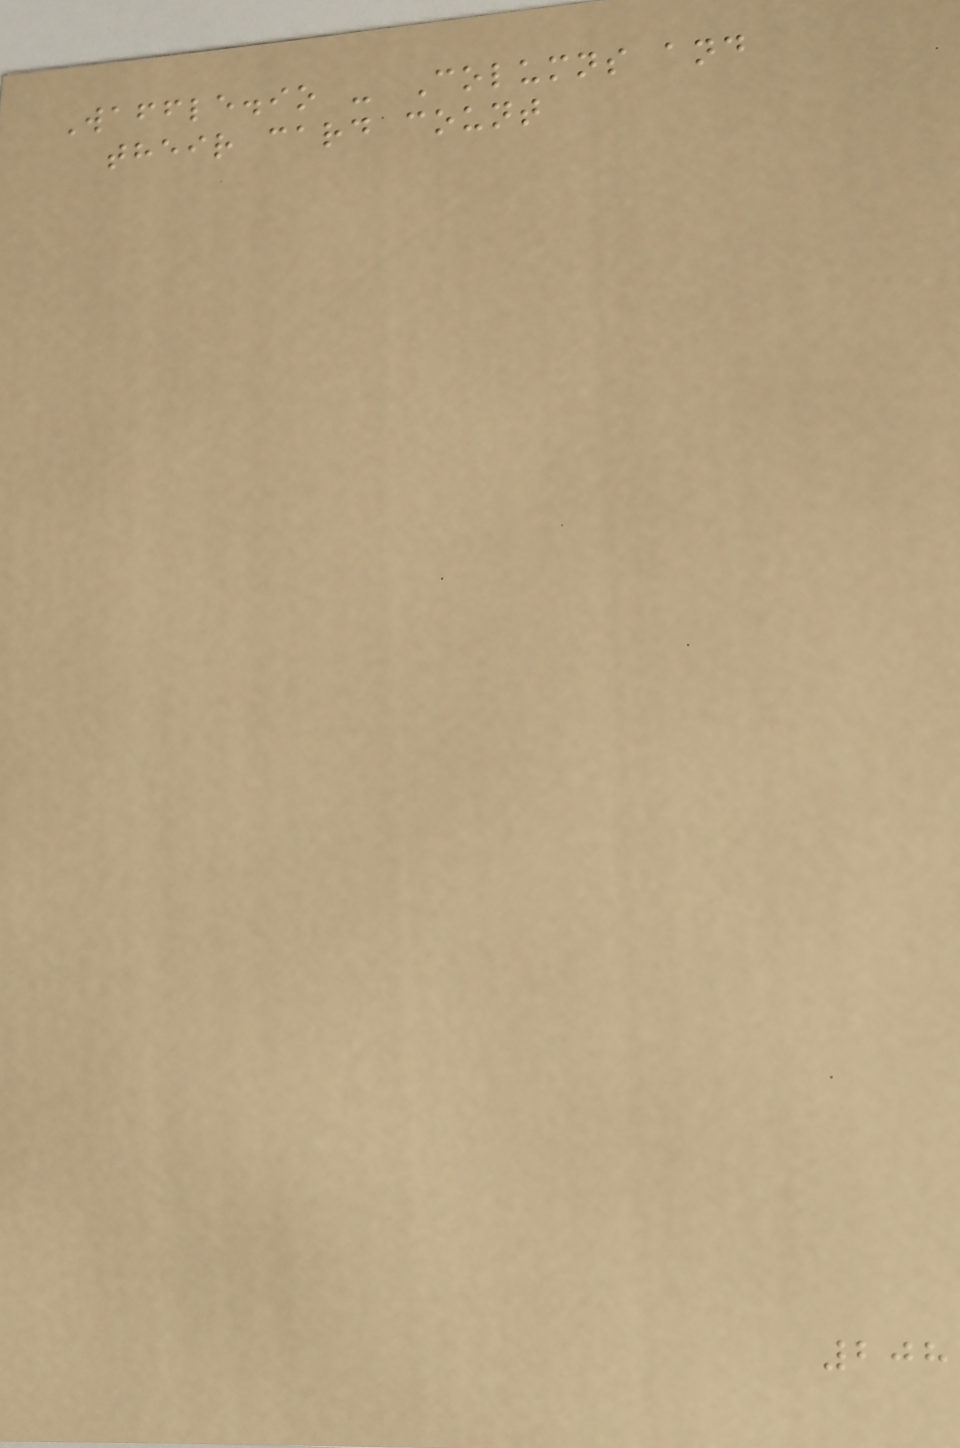Waffle.io - Columns and
their card count
208
